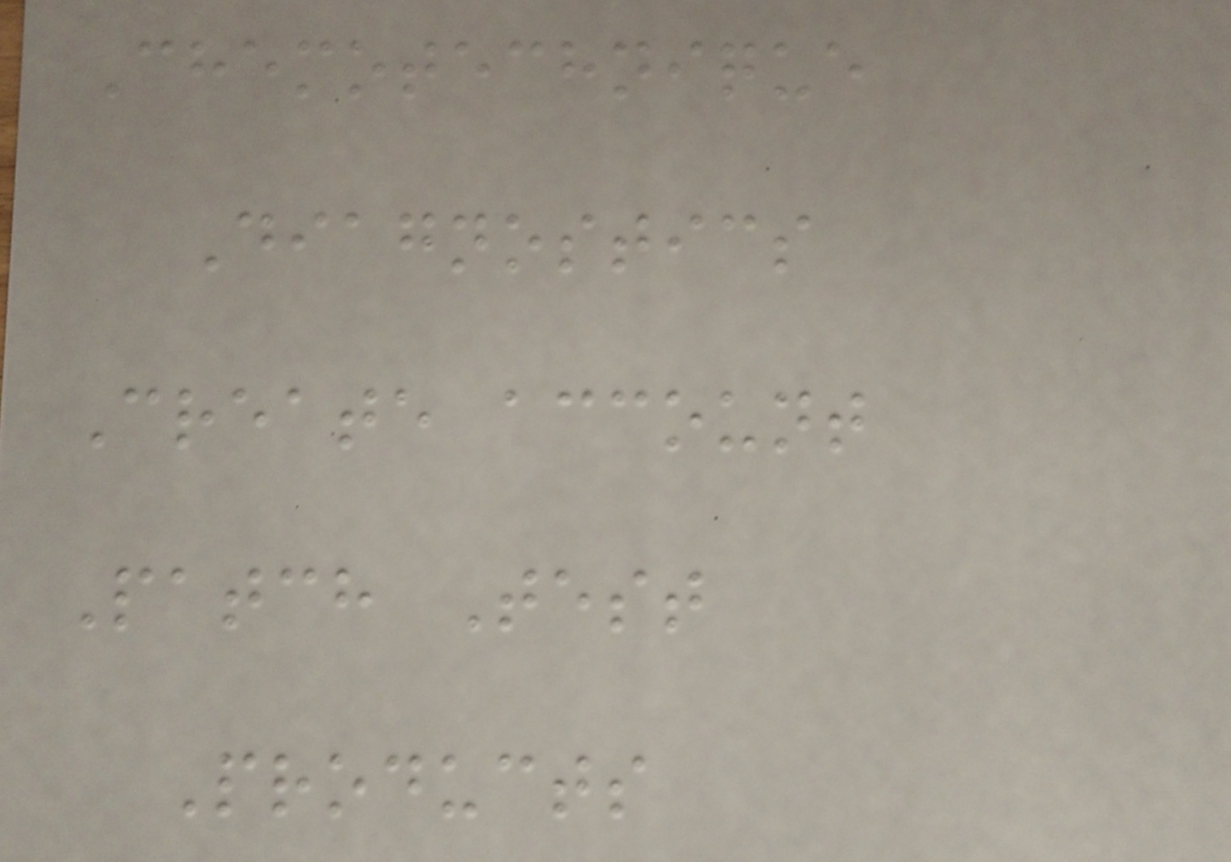Chemotechnique
Diagnostics
Create account
Patch Test
Products
